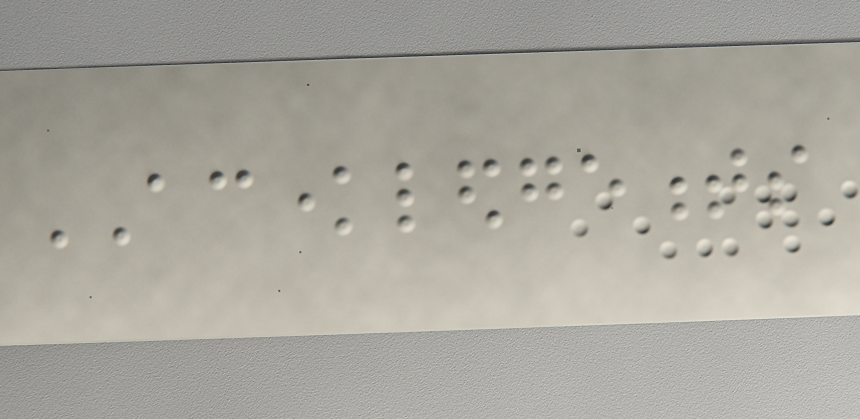ACKNOWLEDGEMENTS
